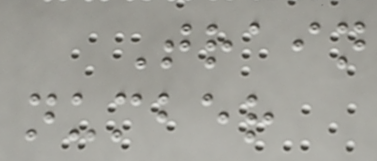Train
number
